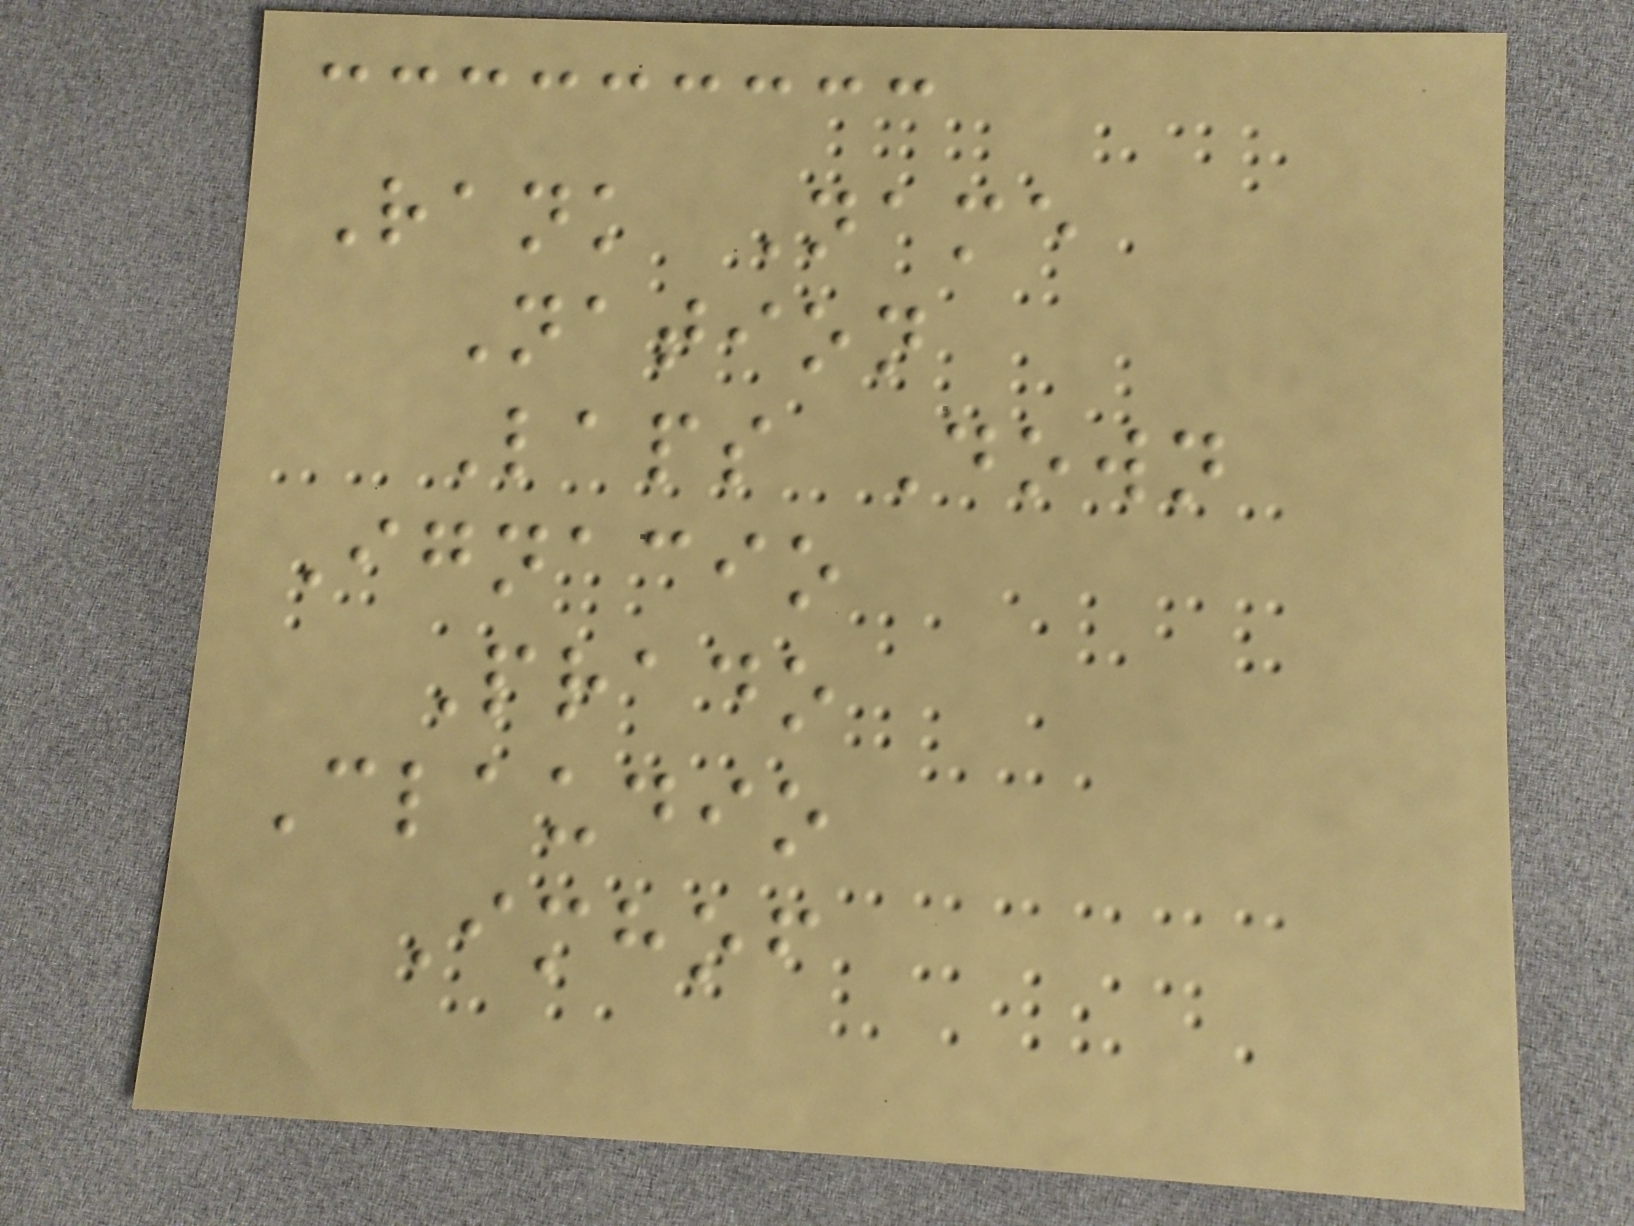Rank Name
Nation
Laps Down
Ignacio
Prado
Claudio
Imhof
